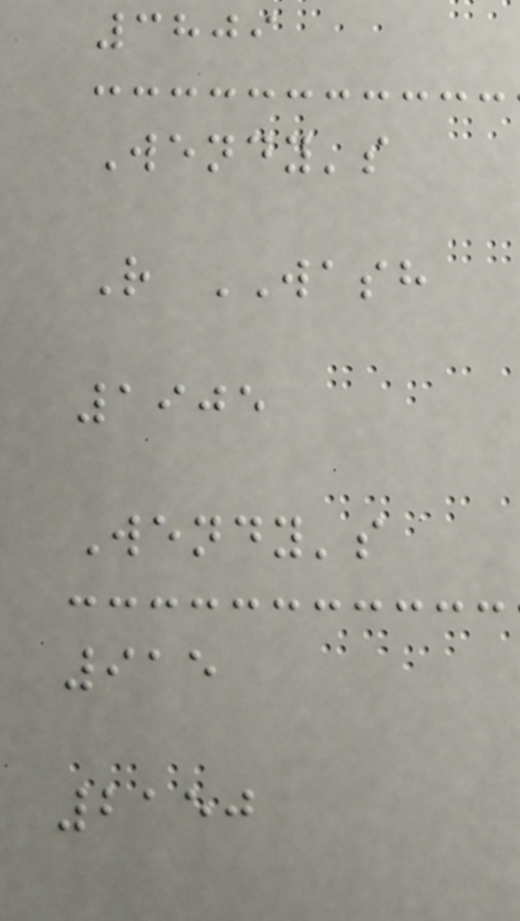3809
Wendy's
R WASH
1905
Wendy's
915
2150
